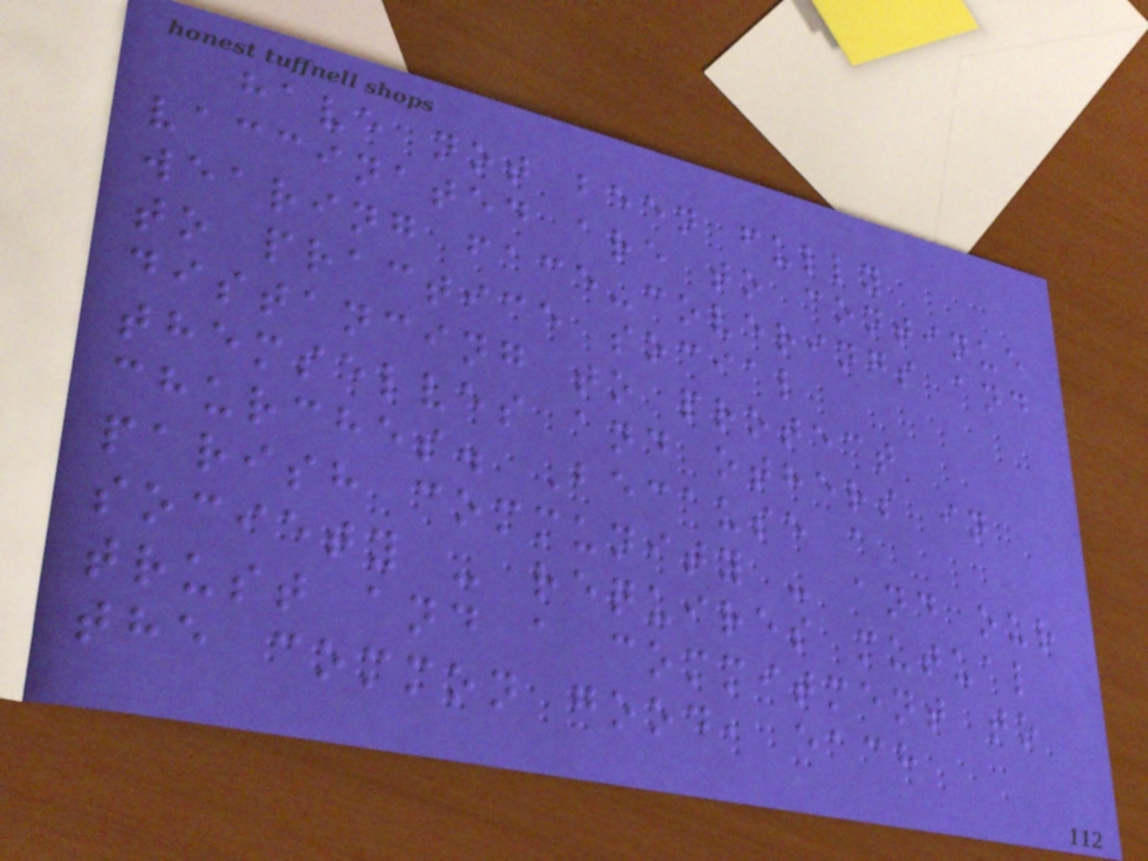have not been fully
vaccinated are to continue
wearing face-coverings and
to practice social
distancing to protect
themselves and others in
churches. Because a
parish community - and our
society - requires mutual
trust and a commitment to
the common good, each
